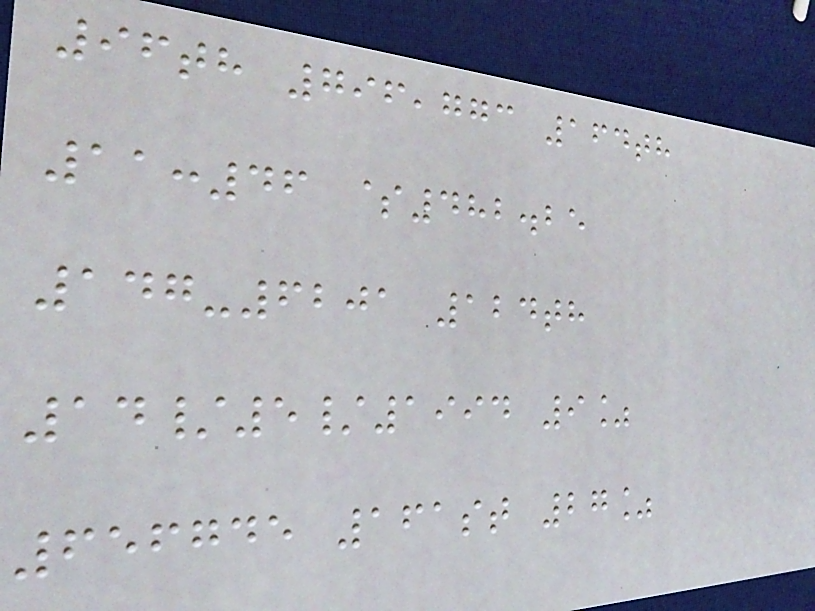96th 796,773 164th
11:46 $482.25
147-6201 124th
14/5/1994 9%
656745 161st 27%
